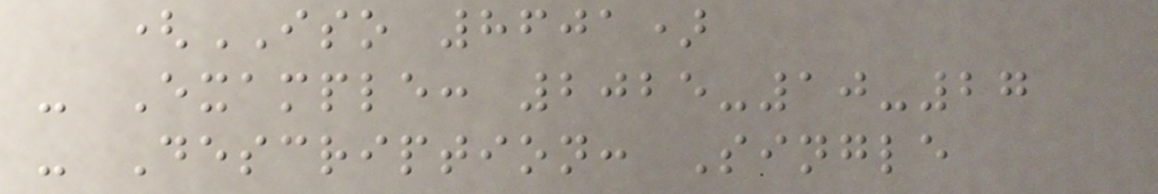(ISO 8601)
- Example: 2025-10-27
- Description: Single
